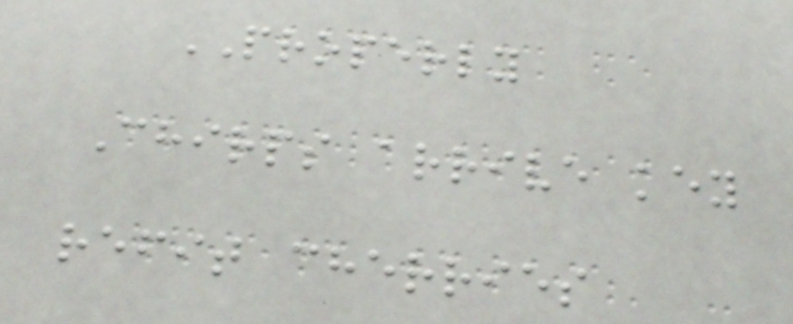PROPERLY
Chirps arrive key
refit cherries
